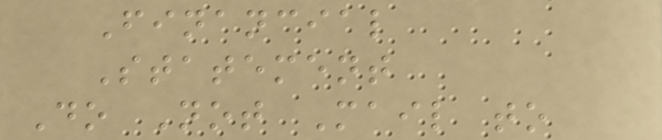Financial
Statement
Do Not Mail to
